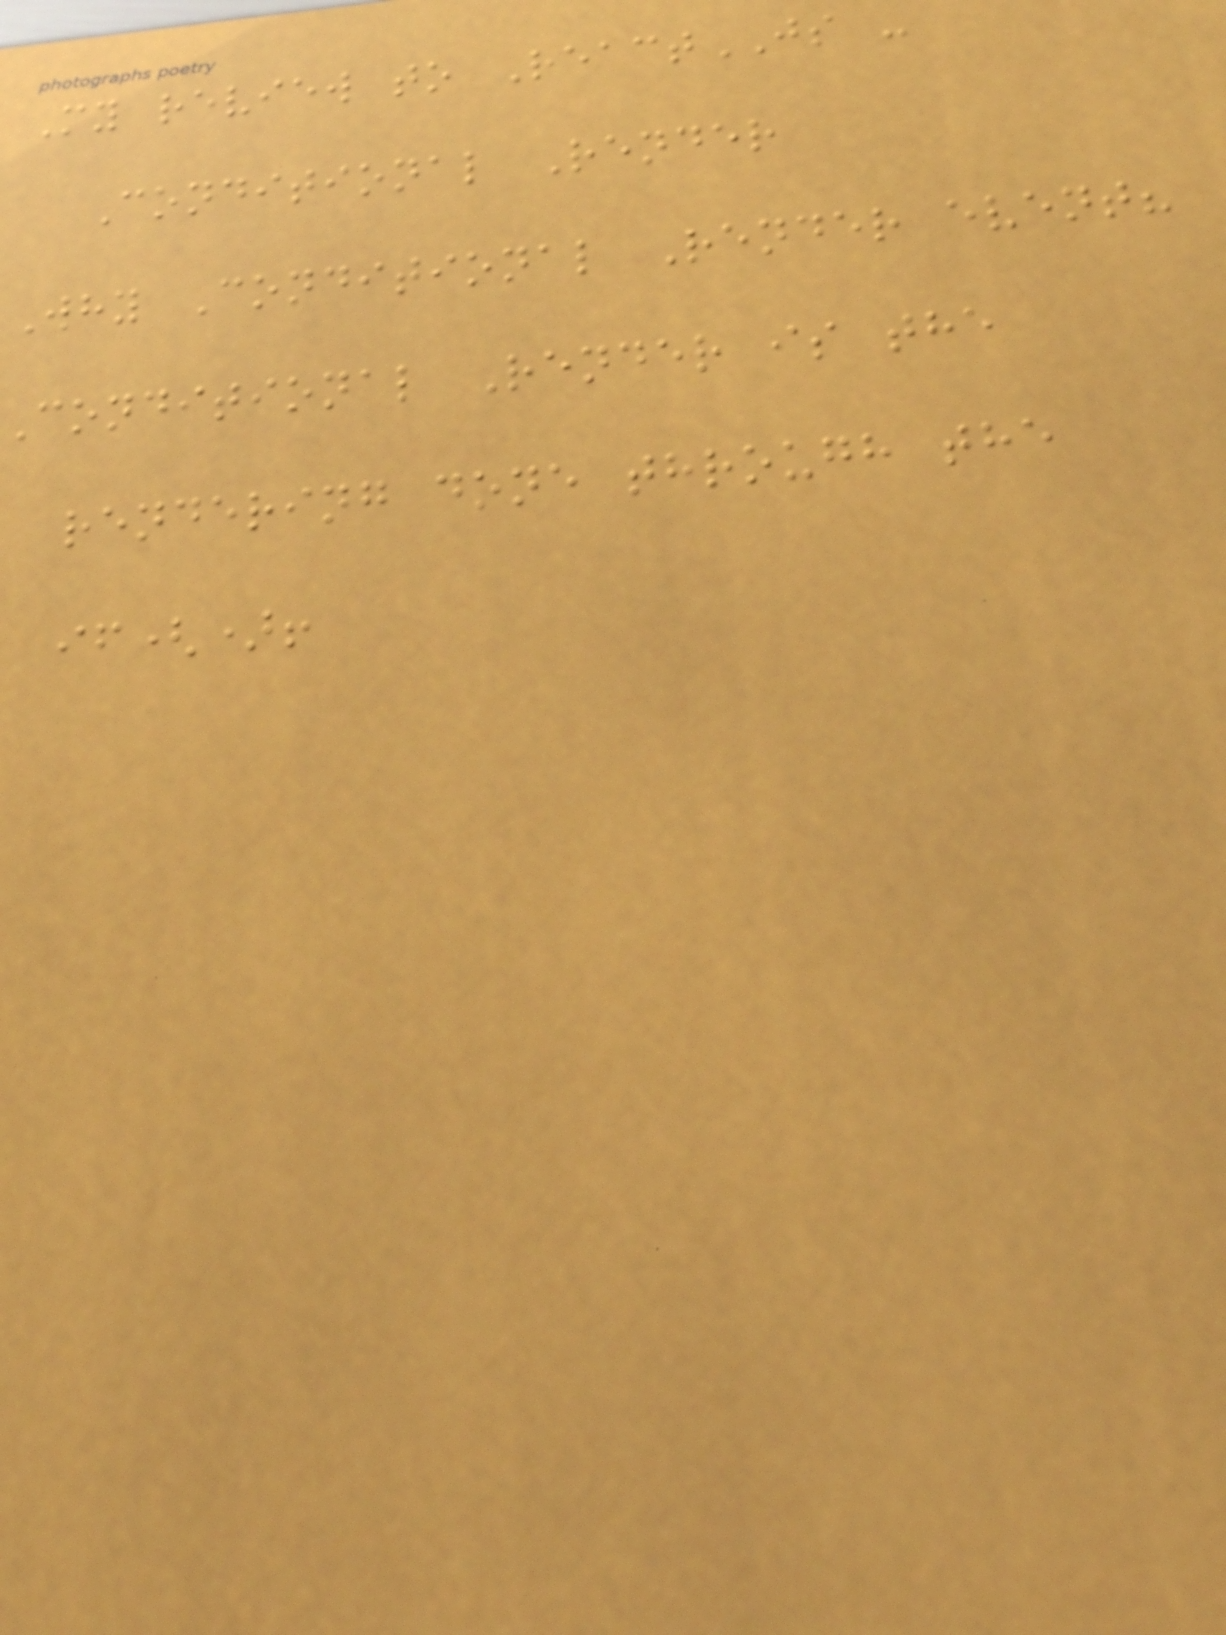My review to ReactJS -
Conditional Render
Why Conditional Render event?
conditional Render is the
rendering done through the
if()!
